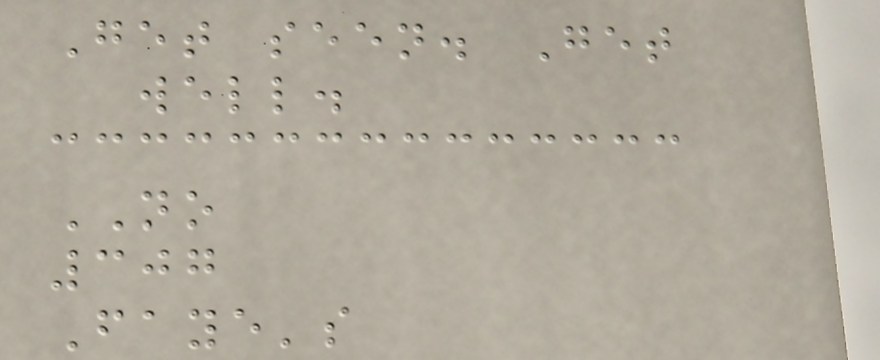Get seen. Get
well.
NO
307
Faye's
